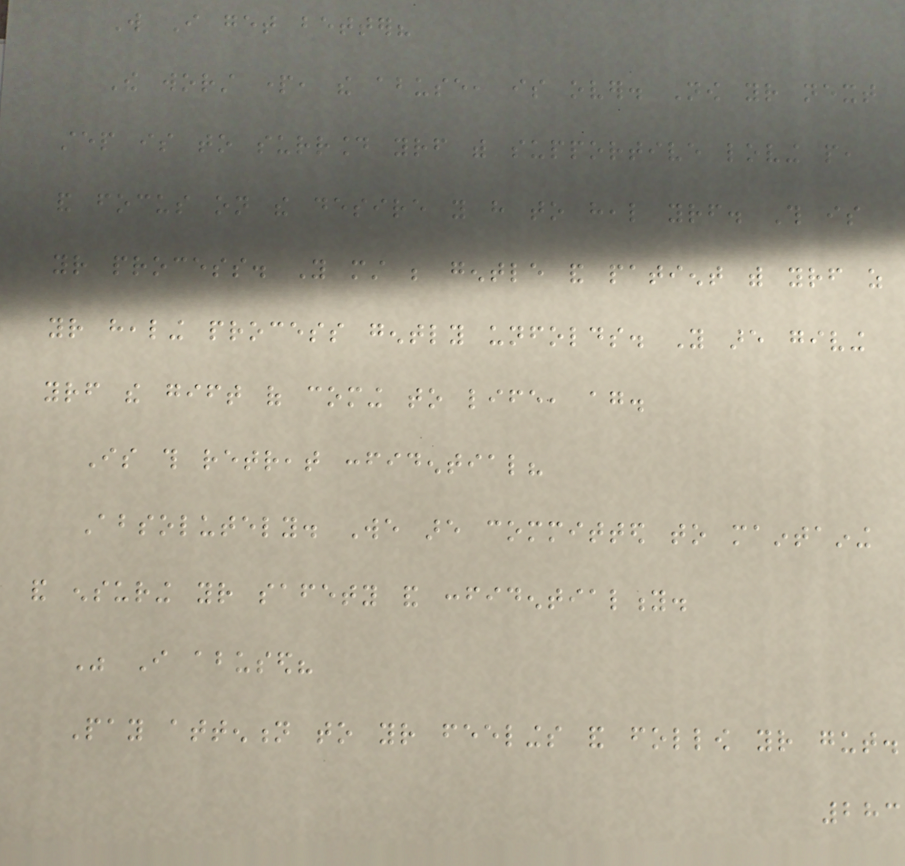Will I get better?
The worst part, the abuse, is over. Now your next
step is to surround yourself with supportive loving people,
and focus on the desire you have to heal yourself. This is
your process. You must be gentle and patient with yourself as
your healing process gently unfolds. You are giving
yourself the gift of coming to life, again.
Is this retreat confidential?
Absolutely. We are committed to maintaining
and ensuring your safety and confidentiality.
Was I abused?
Pay attention to your feelings and follow your gut.
283
